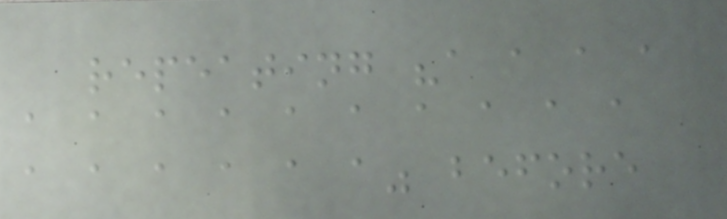repeating "a a a a
a a a a a a a a a a
a a a a a a" before
